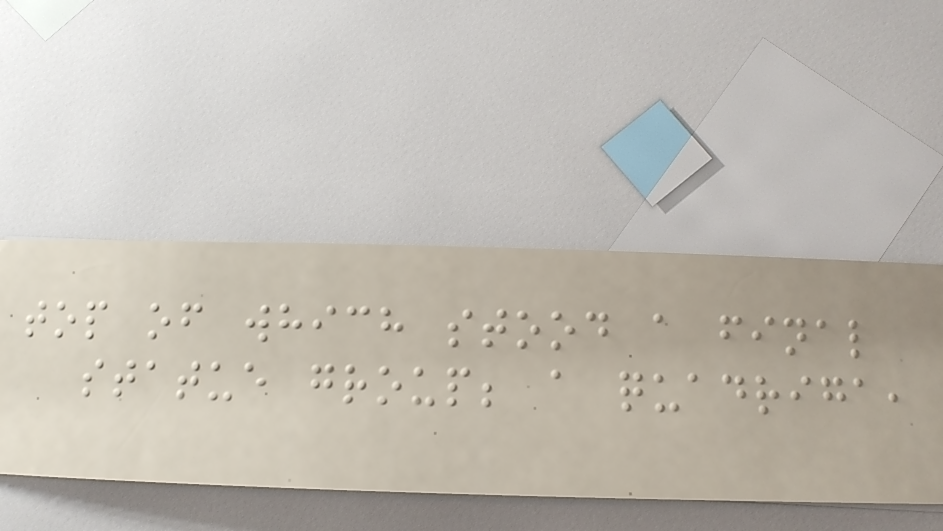top of which stood a final
statue group; a quadriga,
